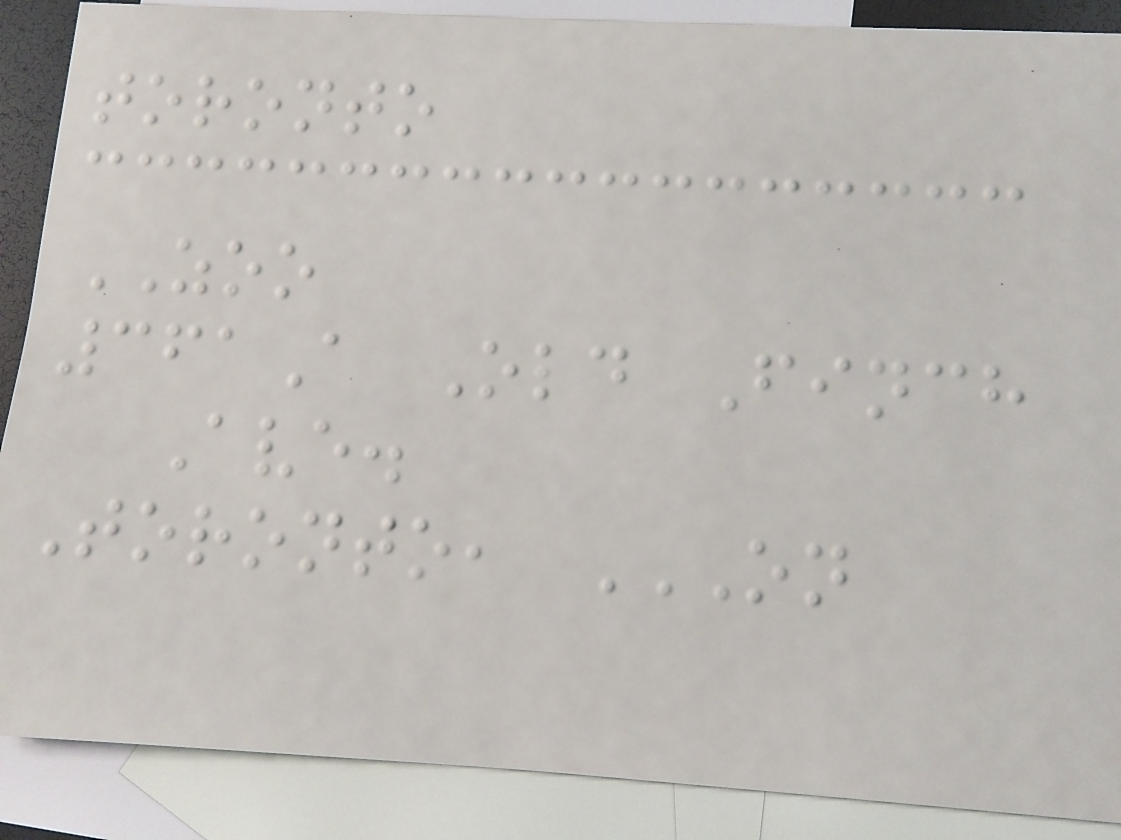toronto
ZOO
361A Old Finch
Ave.
Toronto, ON
